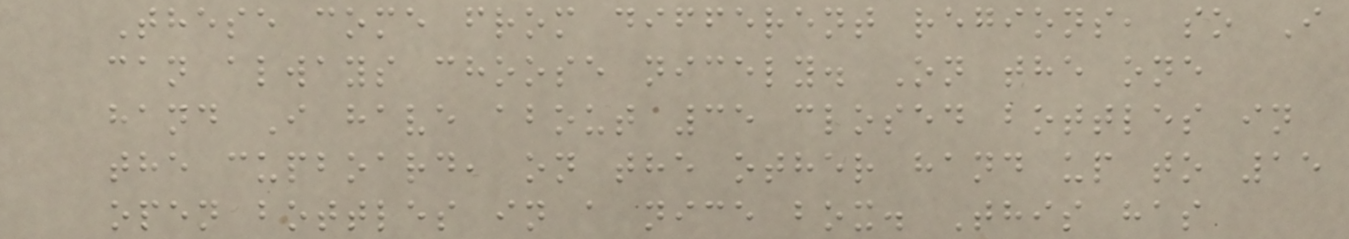These come from different regions, so I
can always choose nicely. On the one
hand I have about 35 closed bottles in
the cupboard, on the other hand up to 15
open bottles in a nice box. This has
